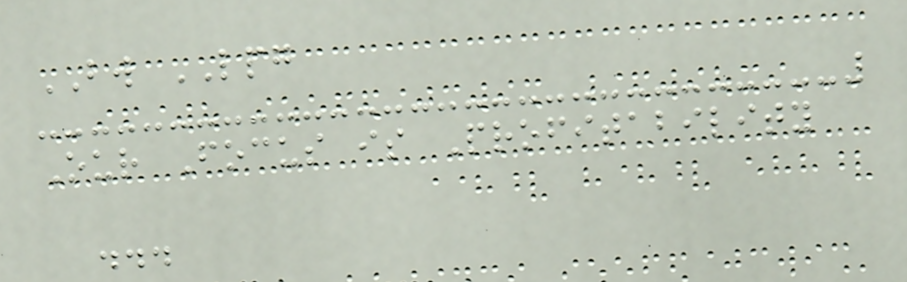BW LPG
Our Focus is Profitability
...
